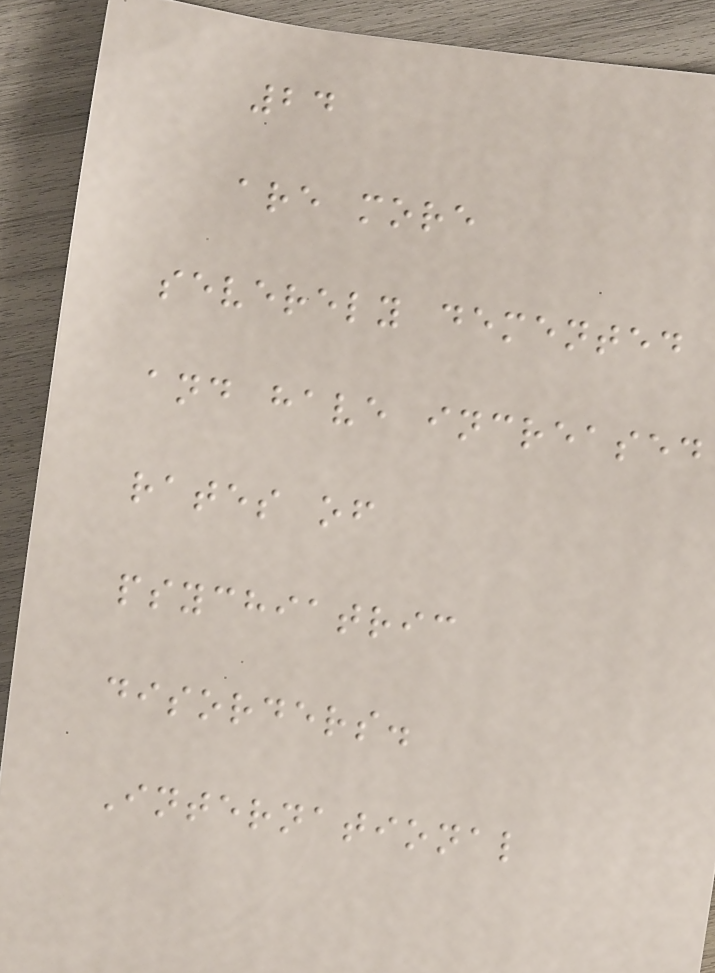24
are more
severely demented
and have increased
rates of
psychiatric
disorders.
International
